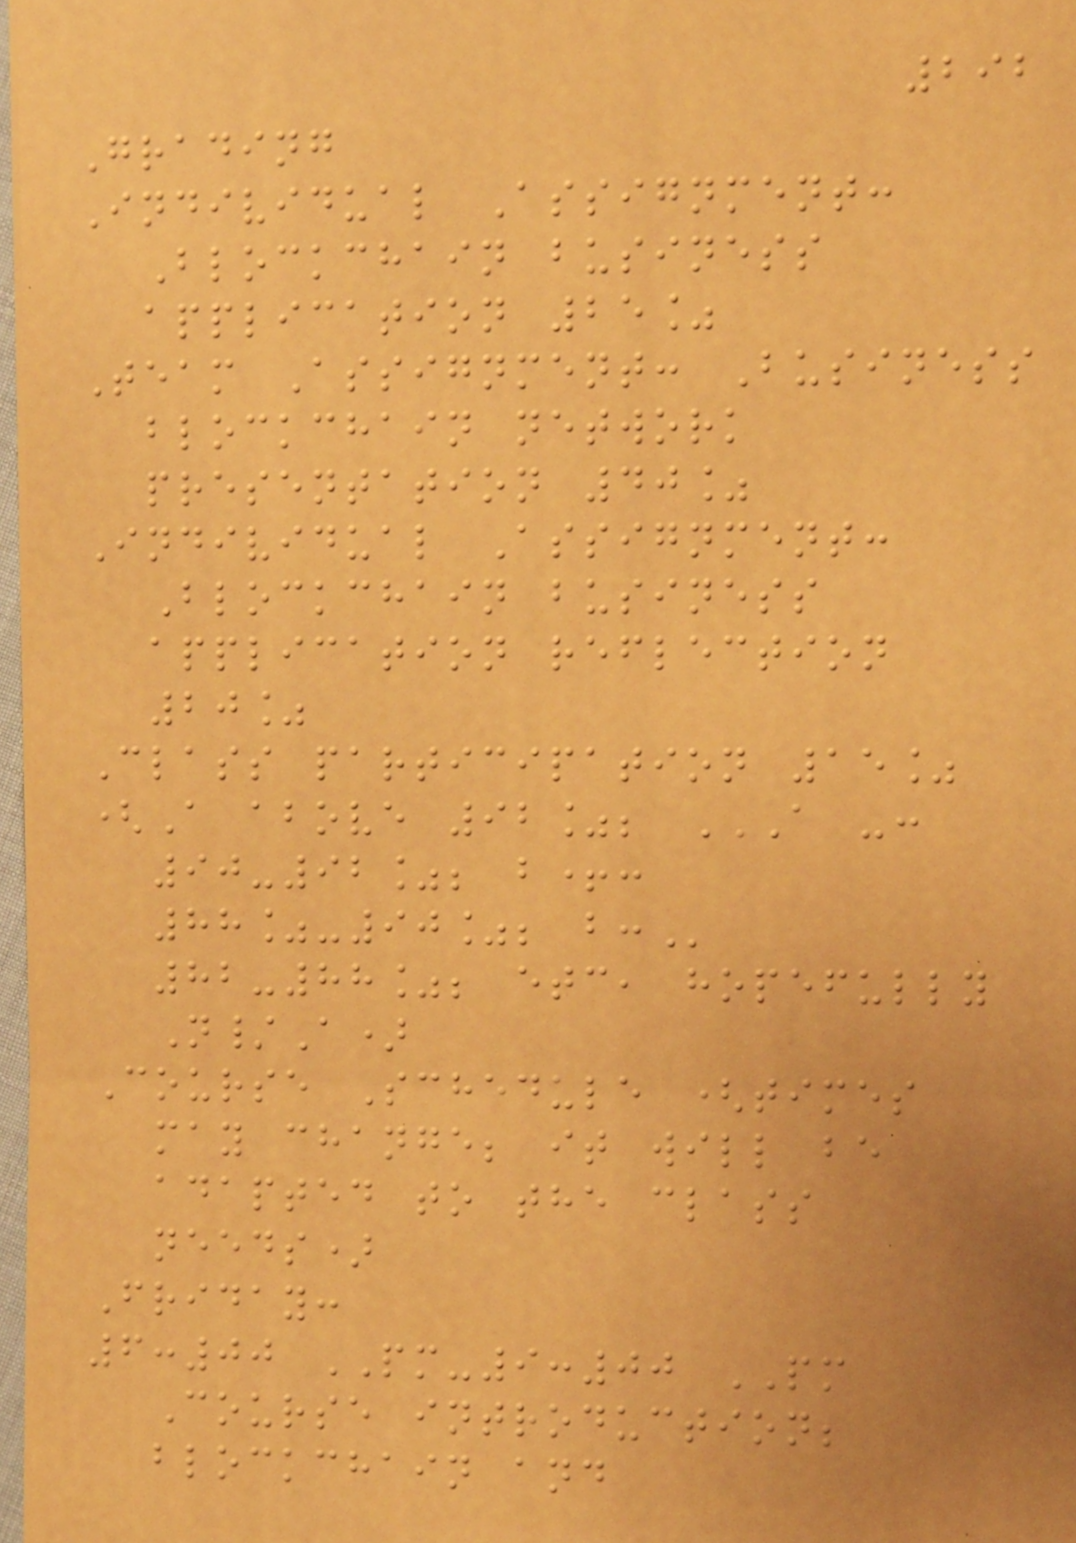292
Grading
Individual Assignment:
Blockchain business
application 25%
Team Assignment: Business
blockchain network
presentation 40%
Individual Assignment:
Blockchain business
application reflection
20%
Class participation 15%
(A above 92%; A -:
90-92%; B+:
88%-90%; B:
82-88%; etc, hopefully
N/A)
Course Schedule (times
may change; it will be
adapted to the class
needs)
Friday:
6:00 PM-9:00 PM
Course introduction;
blockchain and
